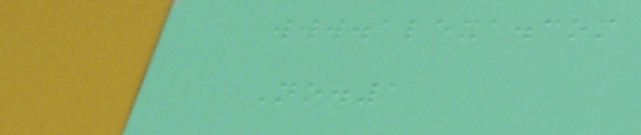www.alexa.com
No.1
